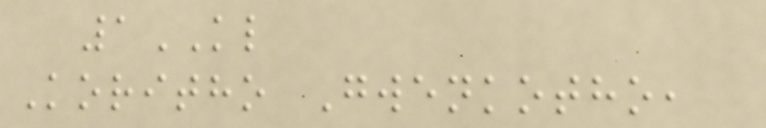1KL
Koritho Gwenkotho,
